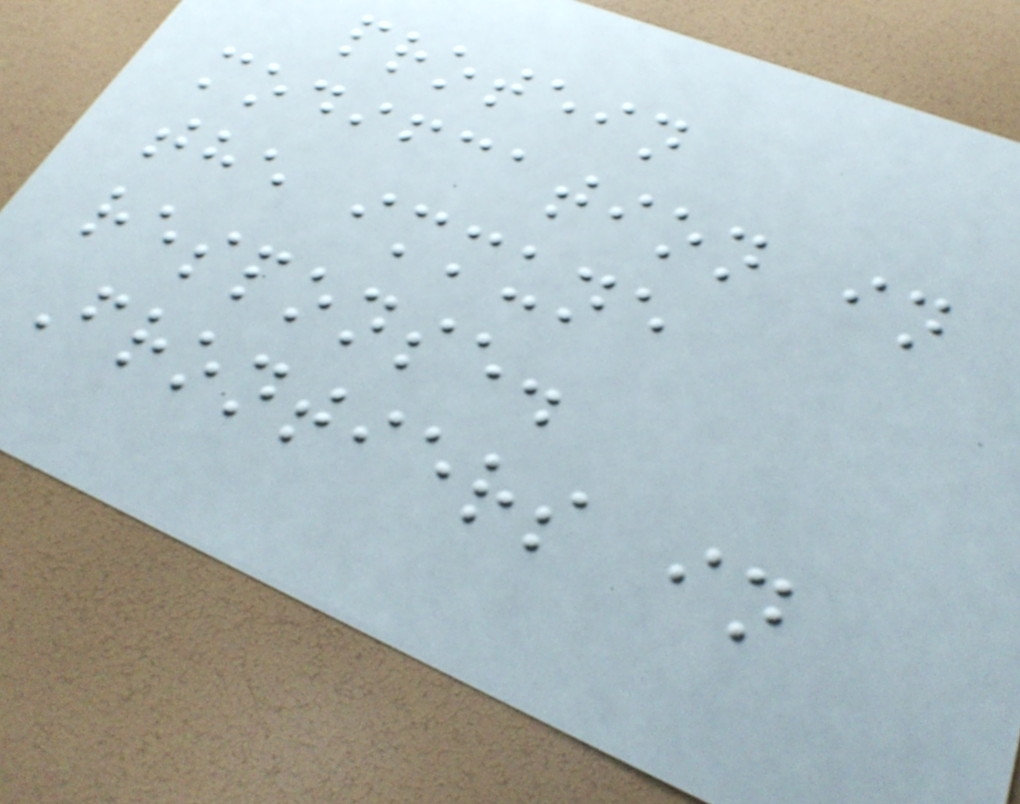protein
modifcation in
the immune
response.
Frontiers in
